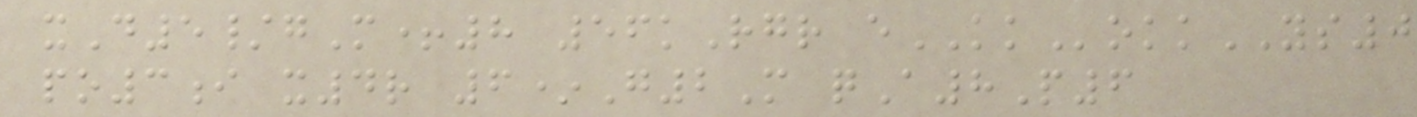xD5/gM+8 56kRgr eKKokkYS0
po3i x4r 6*G2M qA8P6
